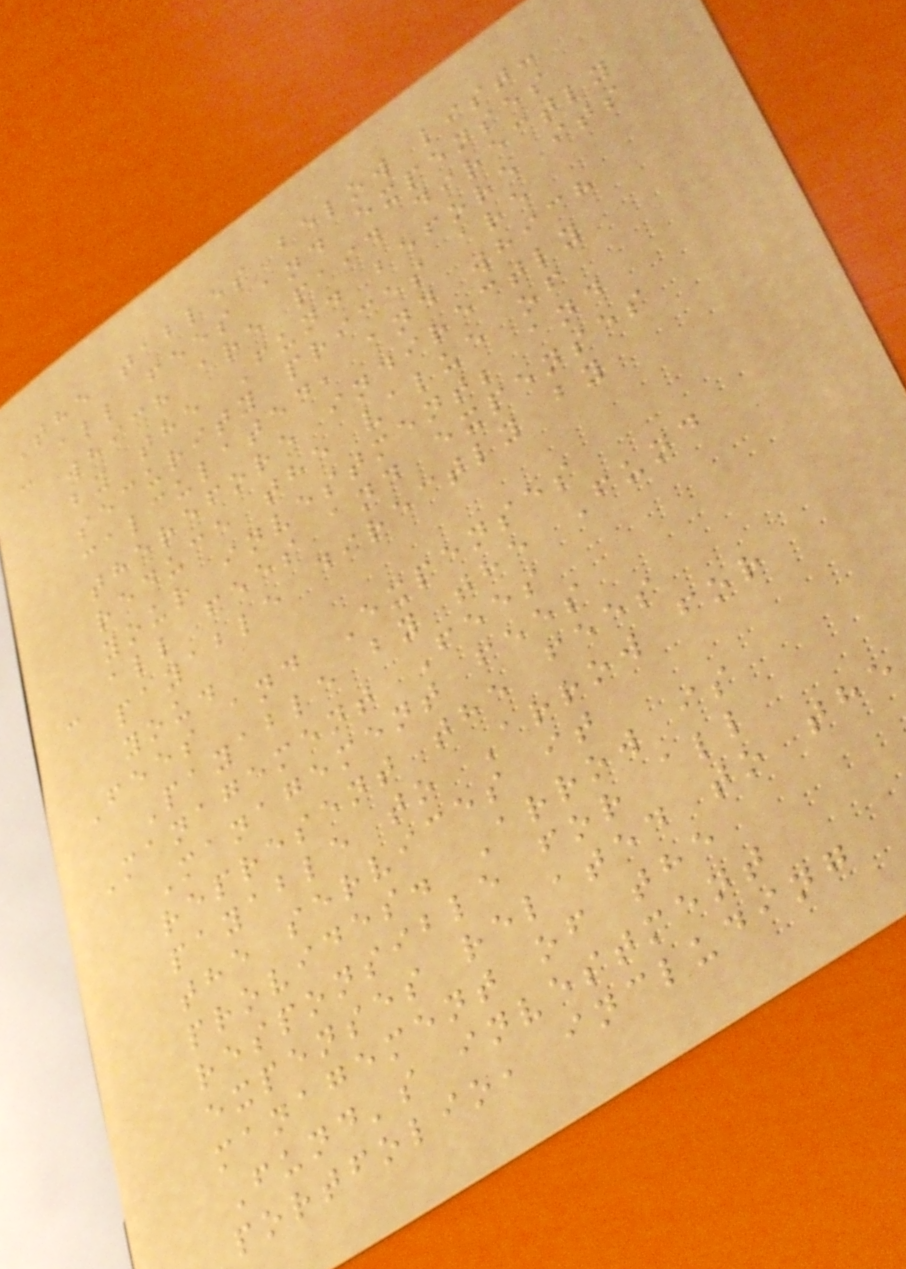The tables below list:
- all fees and expenses
which are paid directly
by the Fund before its
security prices are
calculated, and which
therefore indirectly
reduce the value of
your investment; and
- all fees and expenses
payable directly by
you.
Fees and Expenses
Payable by the Fund
Management Fees
Management fees
represent the fees
payable to Arrow for
the services it
provides. Arrow is
responsible for all
expenses related to the
management of the
Fund's investment
portfolio, including
